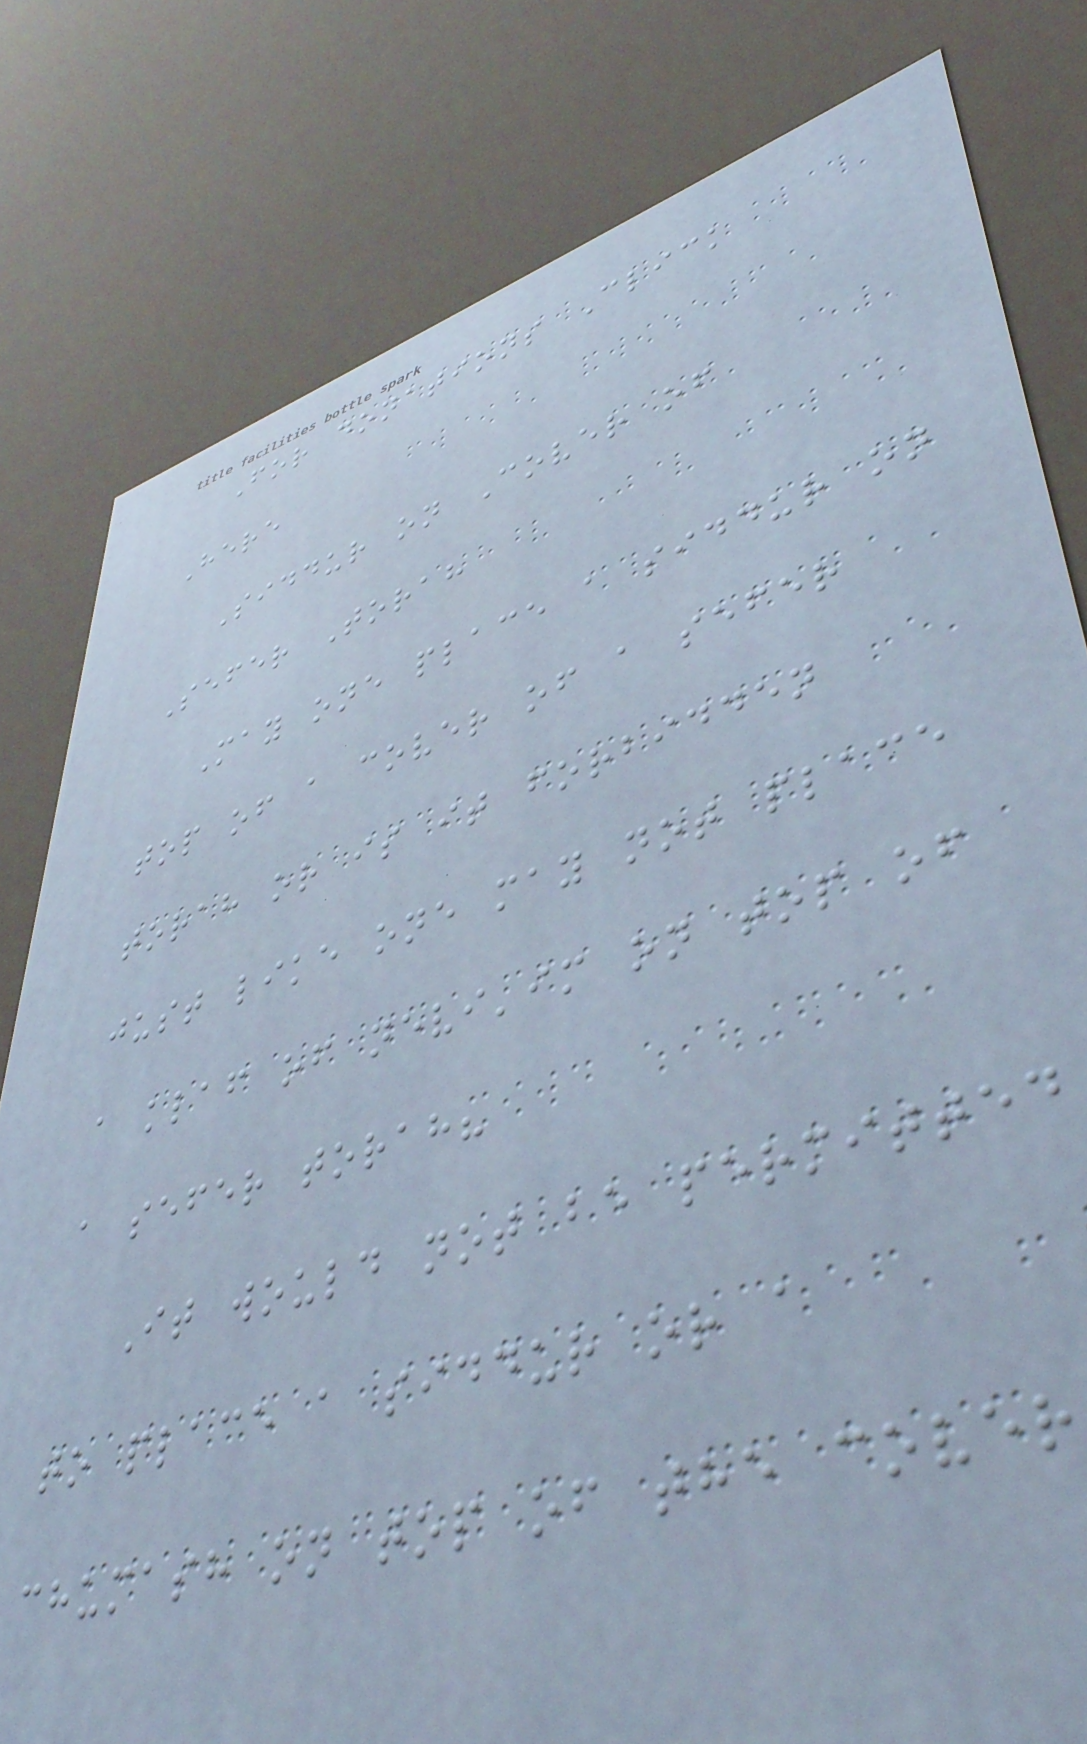For donations Click
Here
Siddur on Cover of
Sefer Torah
May one place a siddur on
top of a cover of a sefer
torah or is it forbidden
just like one may not place
a klaf of nevi'im on top of
a sefer torah?
It would not be permitted
to place a siddur or a
chumash on top of the cover
